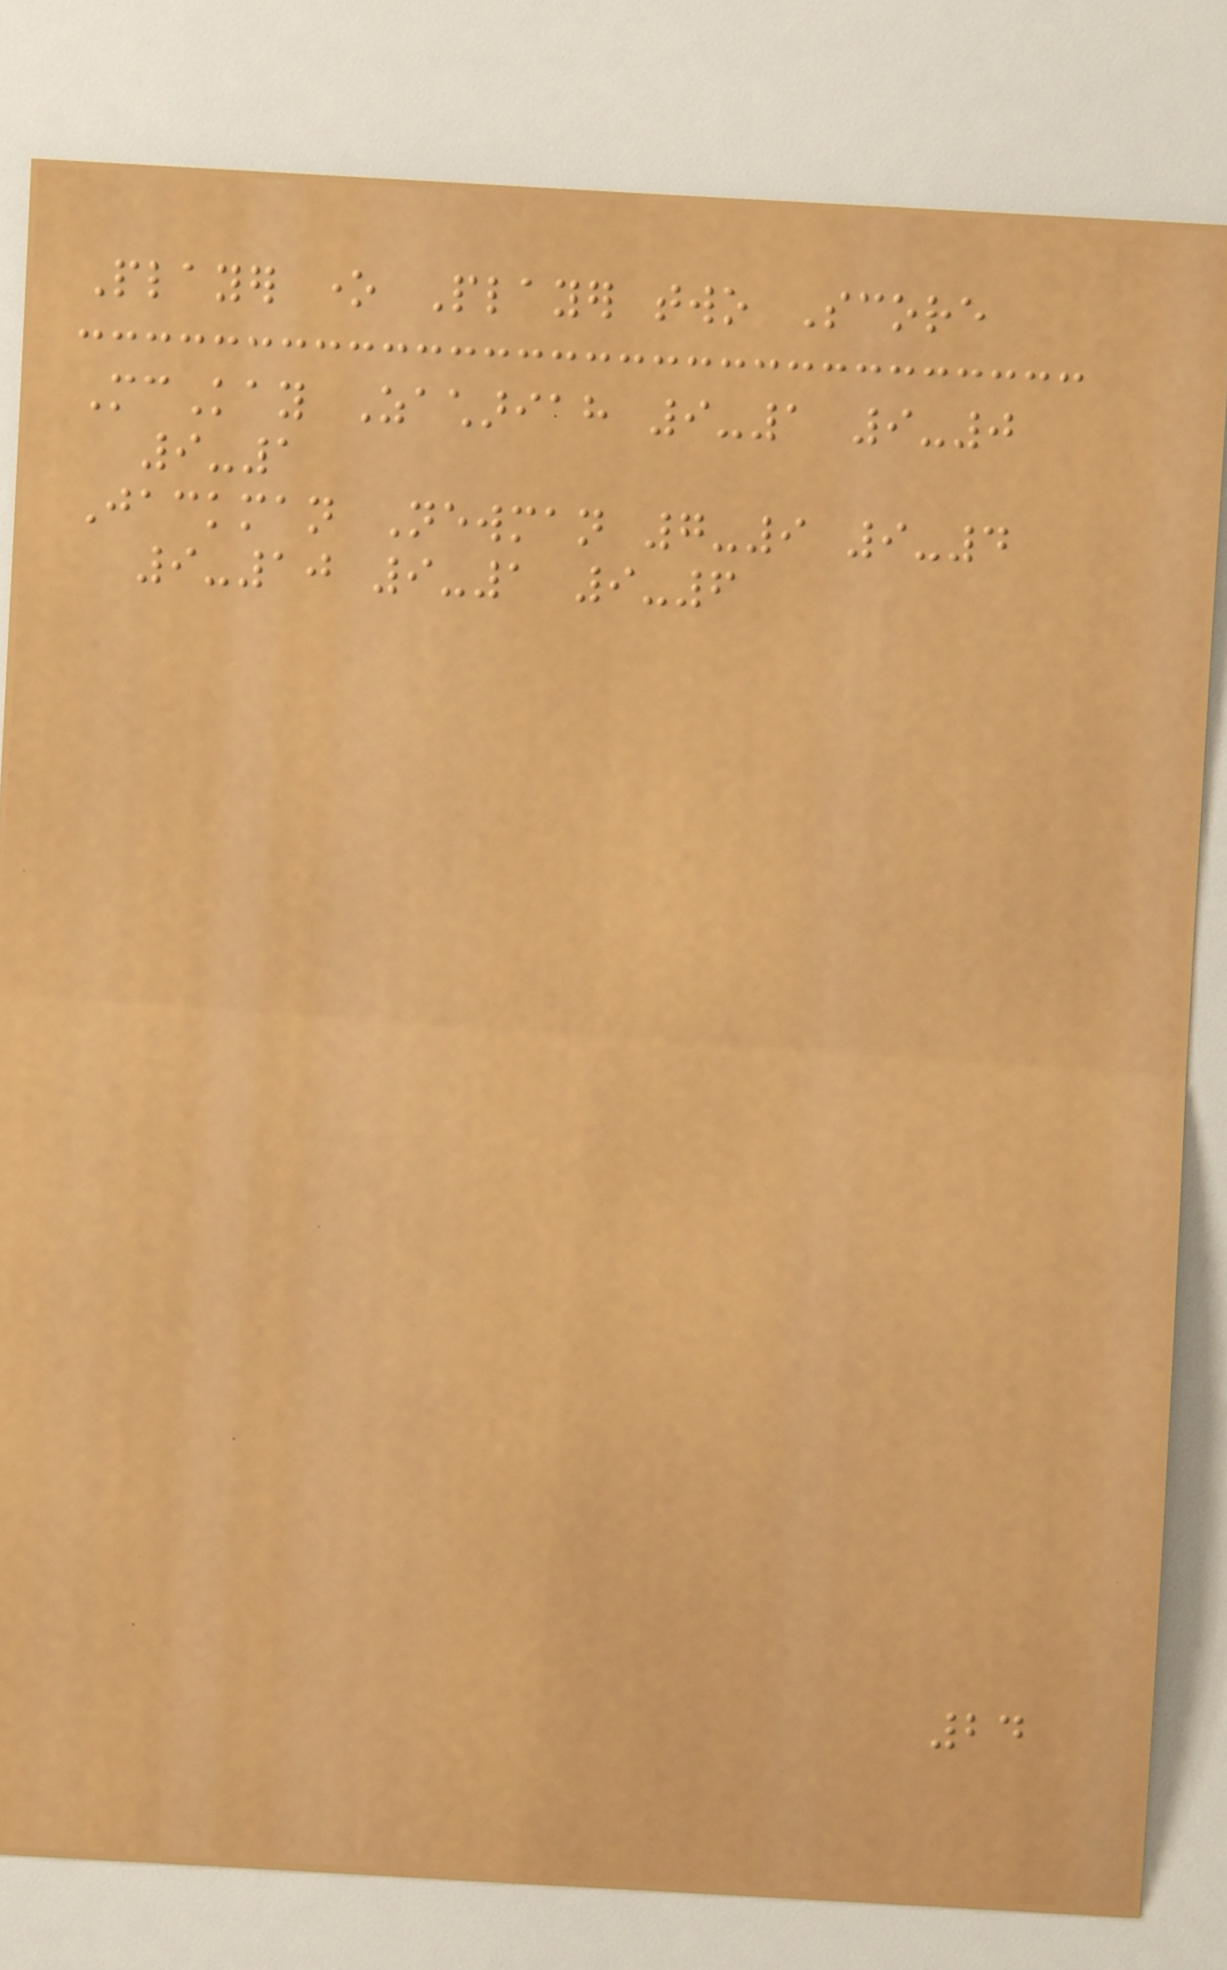Player one Player two Score
McKay Zachariah 9-1 9-0
9-1
Jackman Newman 7-9 9-4
9-10 9-1 9-6
24
